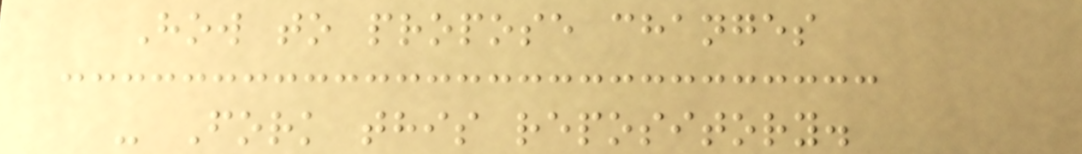How to propose changes
- Fork this repository.
